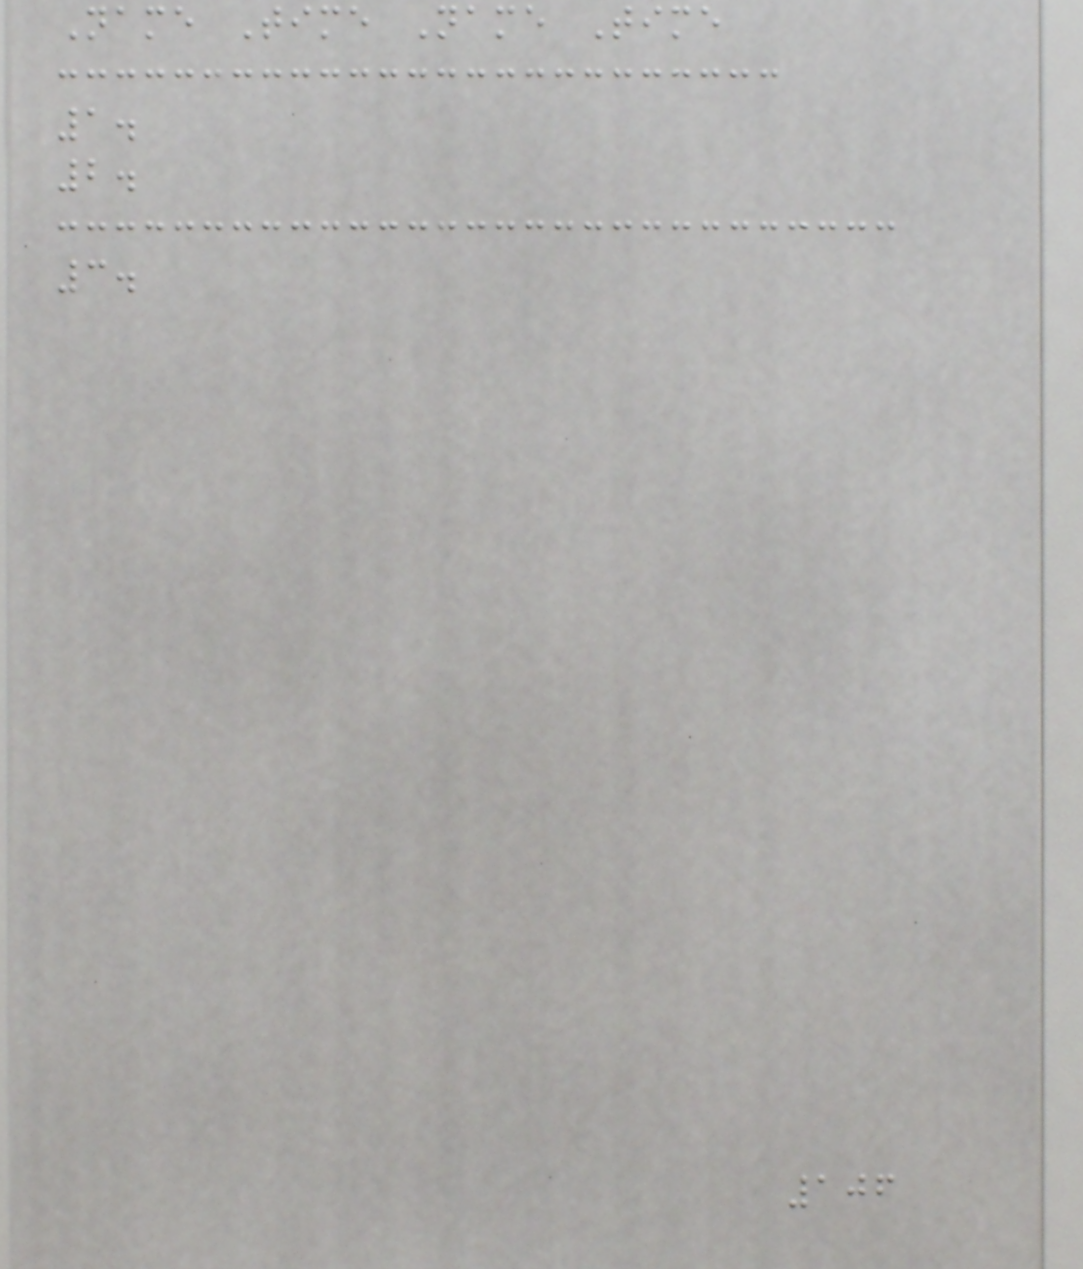Name Time Name Time
1.
2.
3.
106
